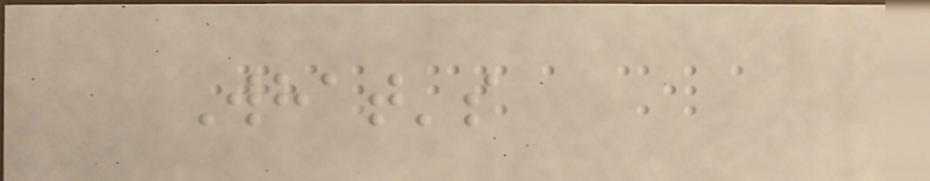What's
